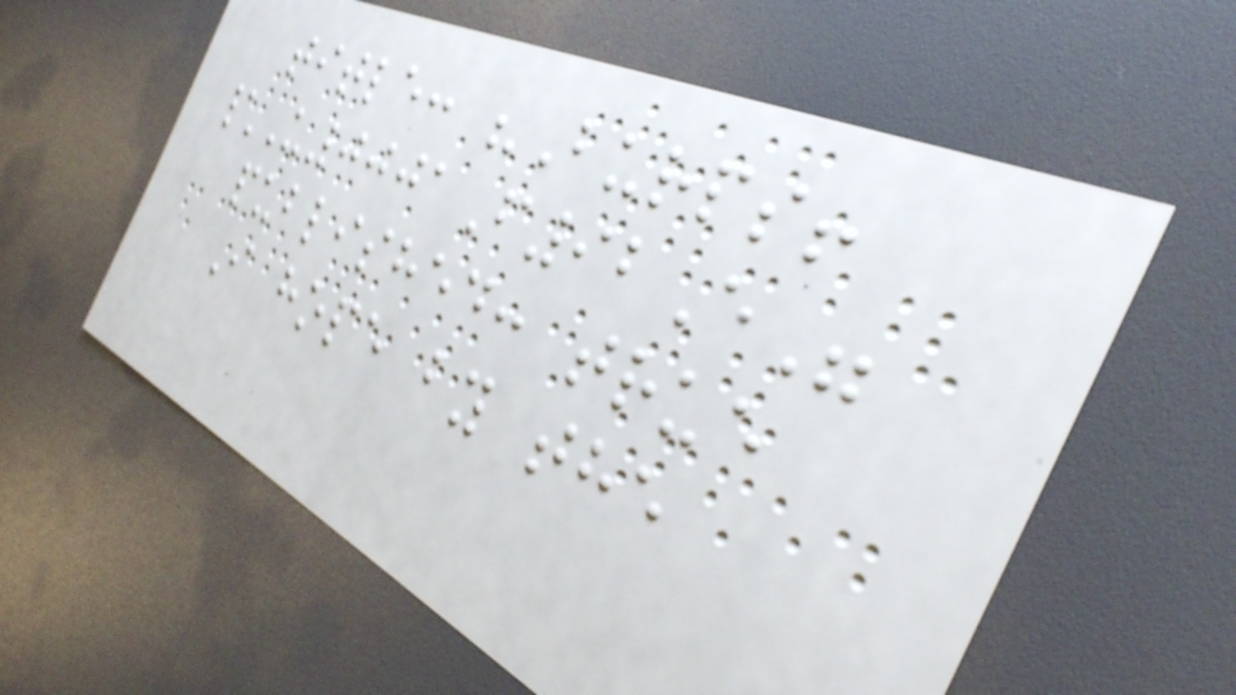title: "Burps!
\U0001F92E"
published: true
I hope by the
